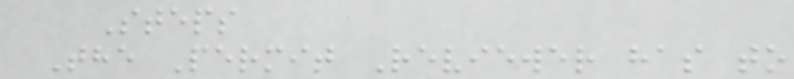Steps
The Permit Reviewer has to
